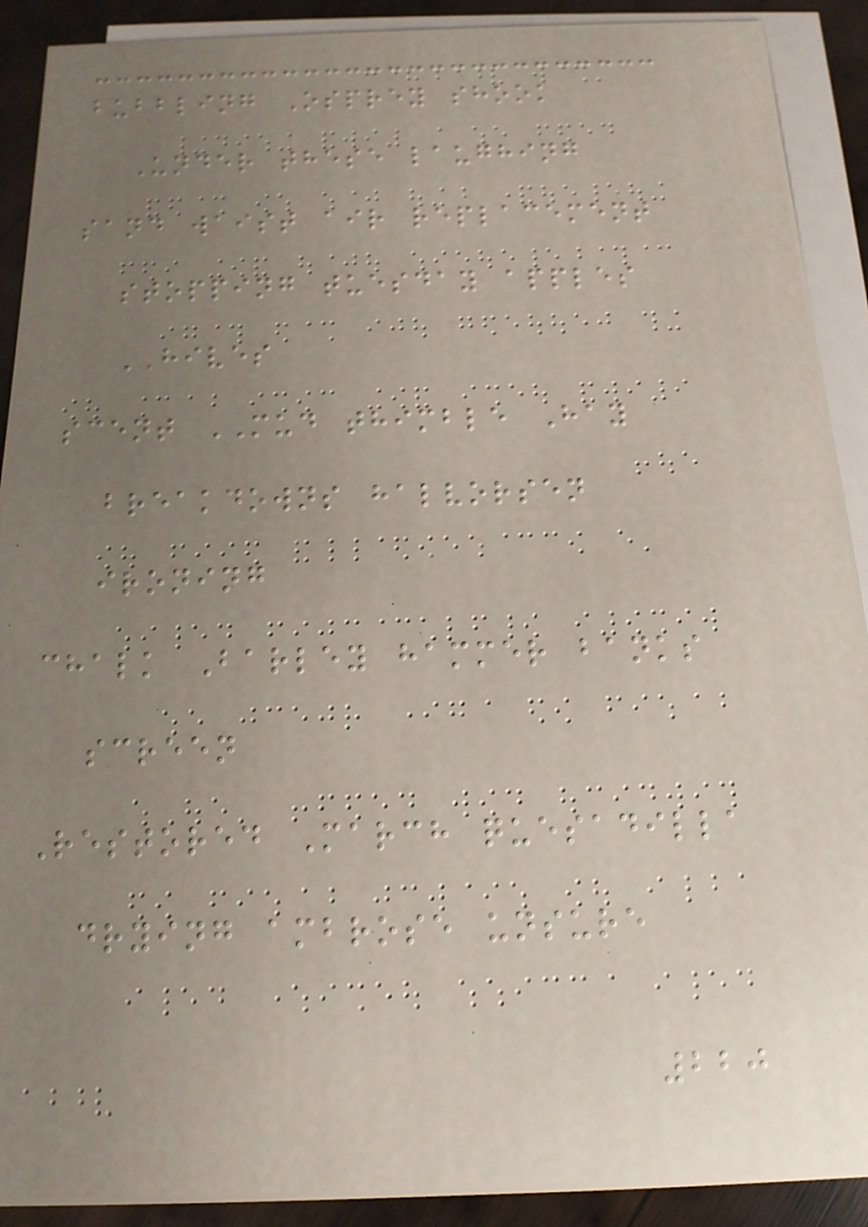bubbling Osprey shook
Under these laughing
sand waist air replacement
stopping tuesday apples
HIVES
scent MUD thimble Hay
breakdowns halvorsen
ironing
chalk Barley hammer banks
screen
Restored March quesadilla
drying ambrose unsure
220
